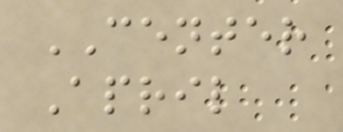CENTER
April
